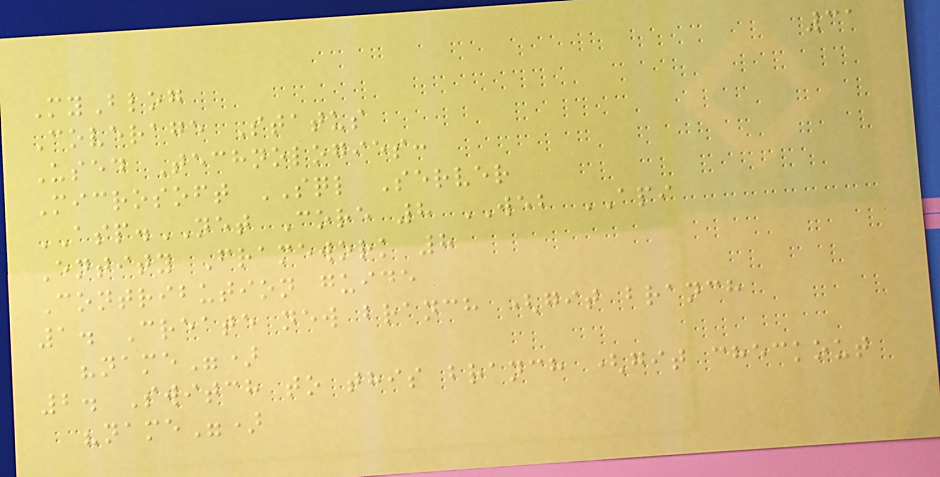31
MyBlog
Coverage Status
Used Technologies:
Microsoft SQL Server
ASP.NET Core 8 WEB API
Entity Framework 8
Contribution guide
1. Create new branch (git branch
"name")
2. Switch to this branch (git checkout
"name")
